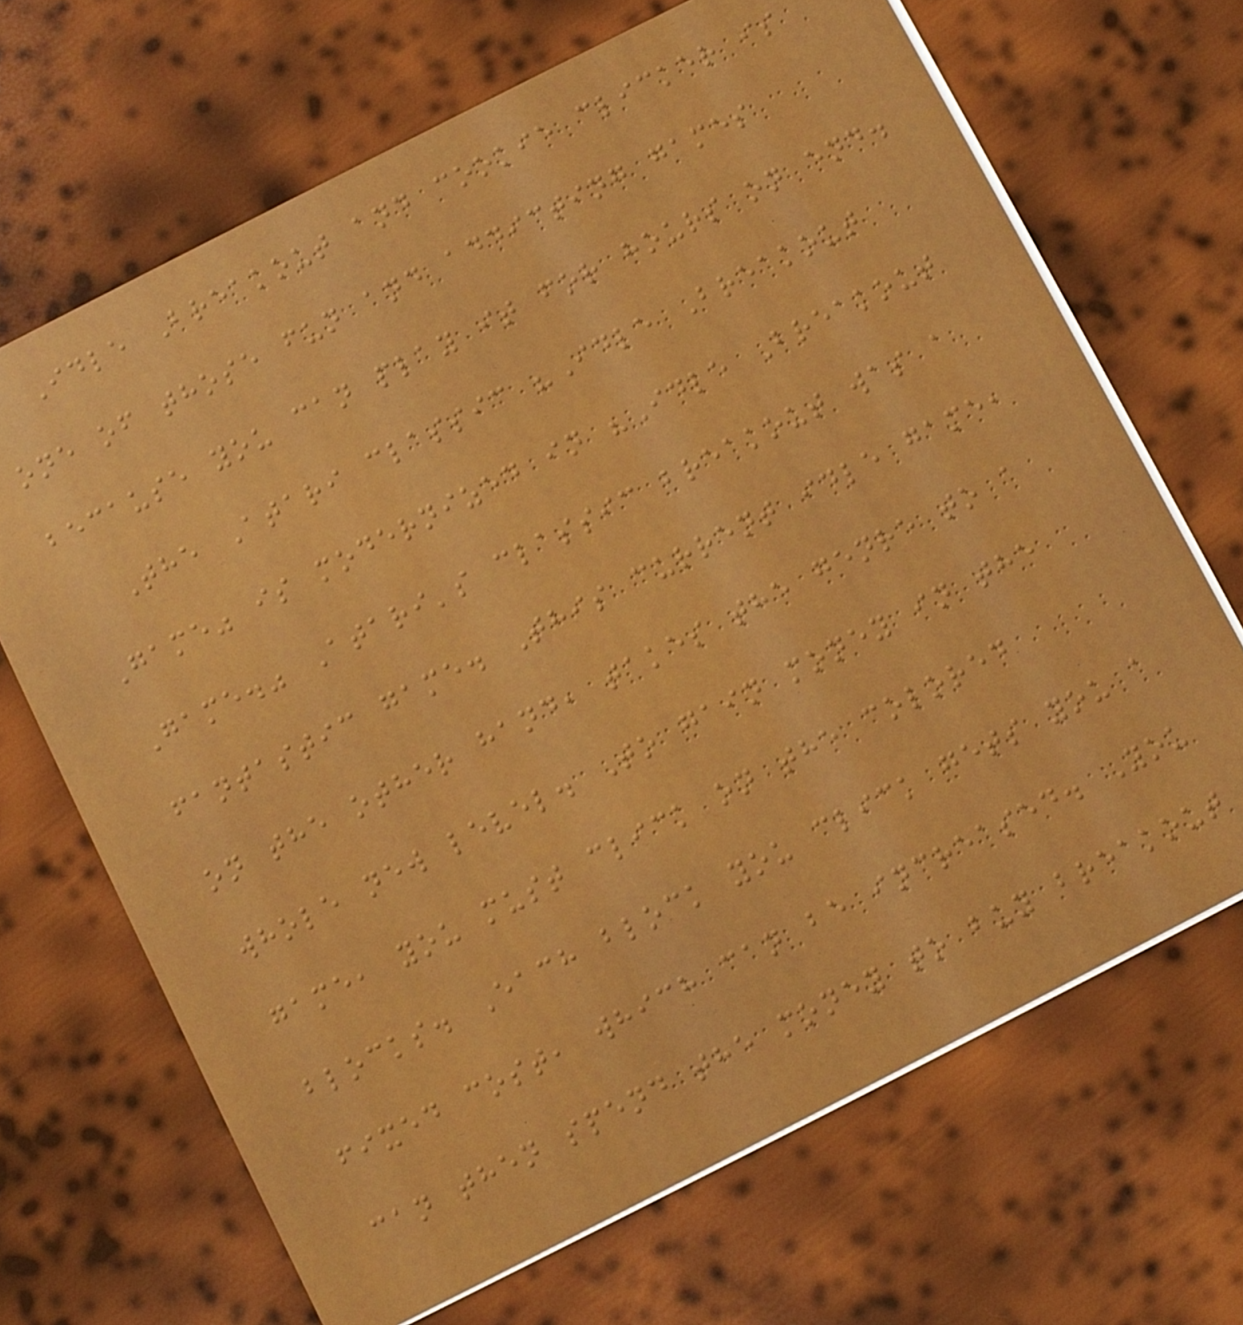Idle Breakout and cookie clicker is
one of those fun and addicting games
because you can play it for hours on end.
The Atari classic "Idle Breakout
Game" is modernized in "Idle Breakout
Game." Atari's classic breakout was a
fantastic game. This current idle game,
on the other hand, takes the genre to a
whole new level. To gain money in the
game, you must click on the colored
blocks. Each block you click gets you a
fixed cost, which can be increased. You
can then spend the money to buy breakout
